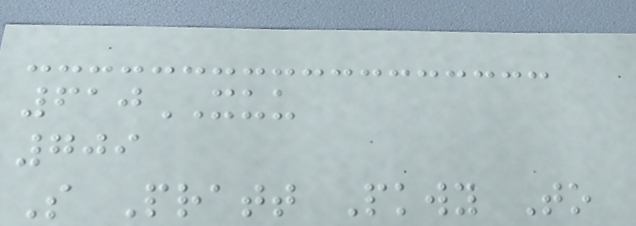610XUU
709
S Pratt Pkwy To
